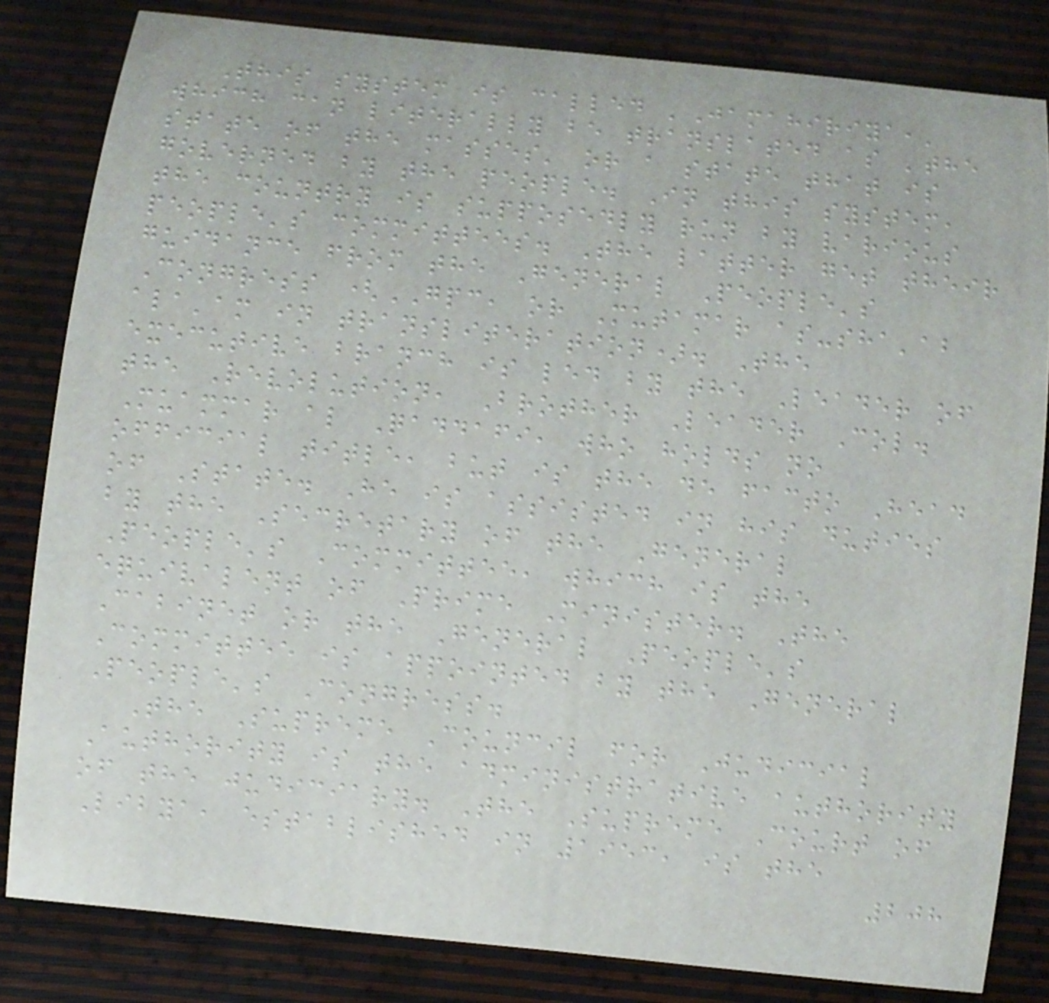This system is called 'Jamahiriya,'
which can literally be translated as 'the
state of the masses' or a state that is
governed by the people. In this system,
the country is supposedly run by various
people's committees. The latter get their
guidance from the General People's
Congress (GPC, or Mutamar as-sha'ab
ala'am in transliteration). The
executive branch is led by the Leader of
the Revolution, Brother Leader Col.
Muammar al Qaddafi, who holds no
official title, but is the de facto Head
of State. He is assisted in his duties
by the Secretary of the General
People's Committee, which is the
equivalent of Prime Minister. The
Cabinet or the General People's
Committee is appointed by the General
People's Congress.
The Supreme Council for Judicial
Authority is the administrative authority
of the judiciary. The Supreme Court of
Libya, established in 1953, is the
208
